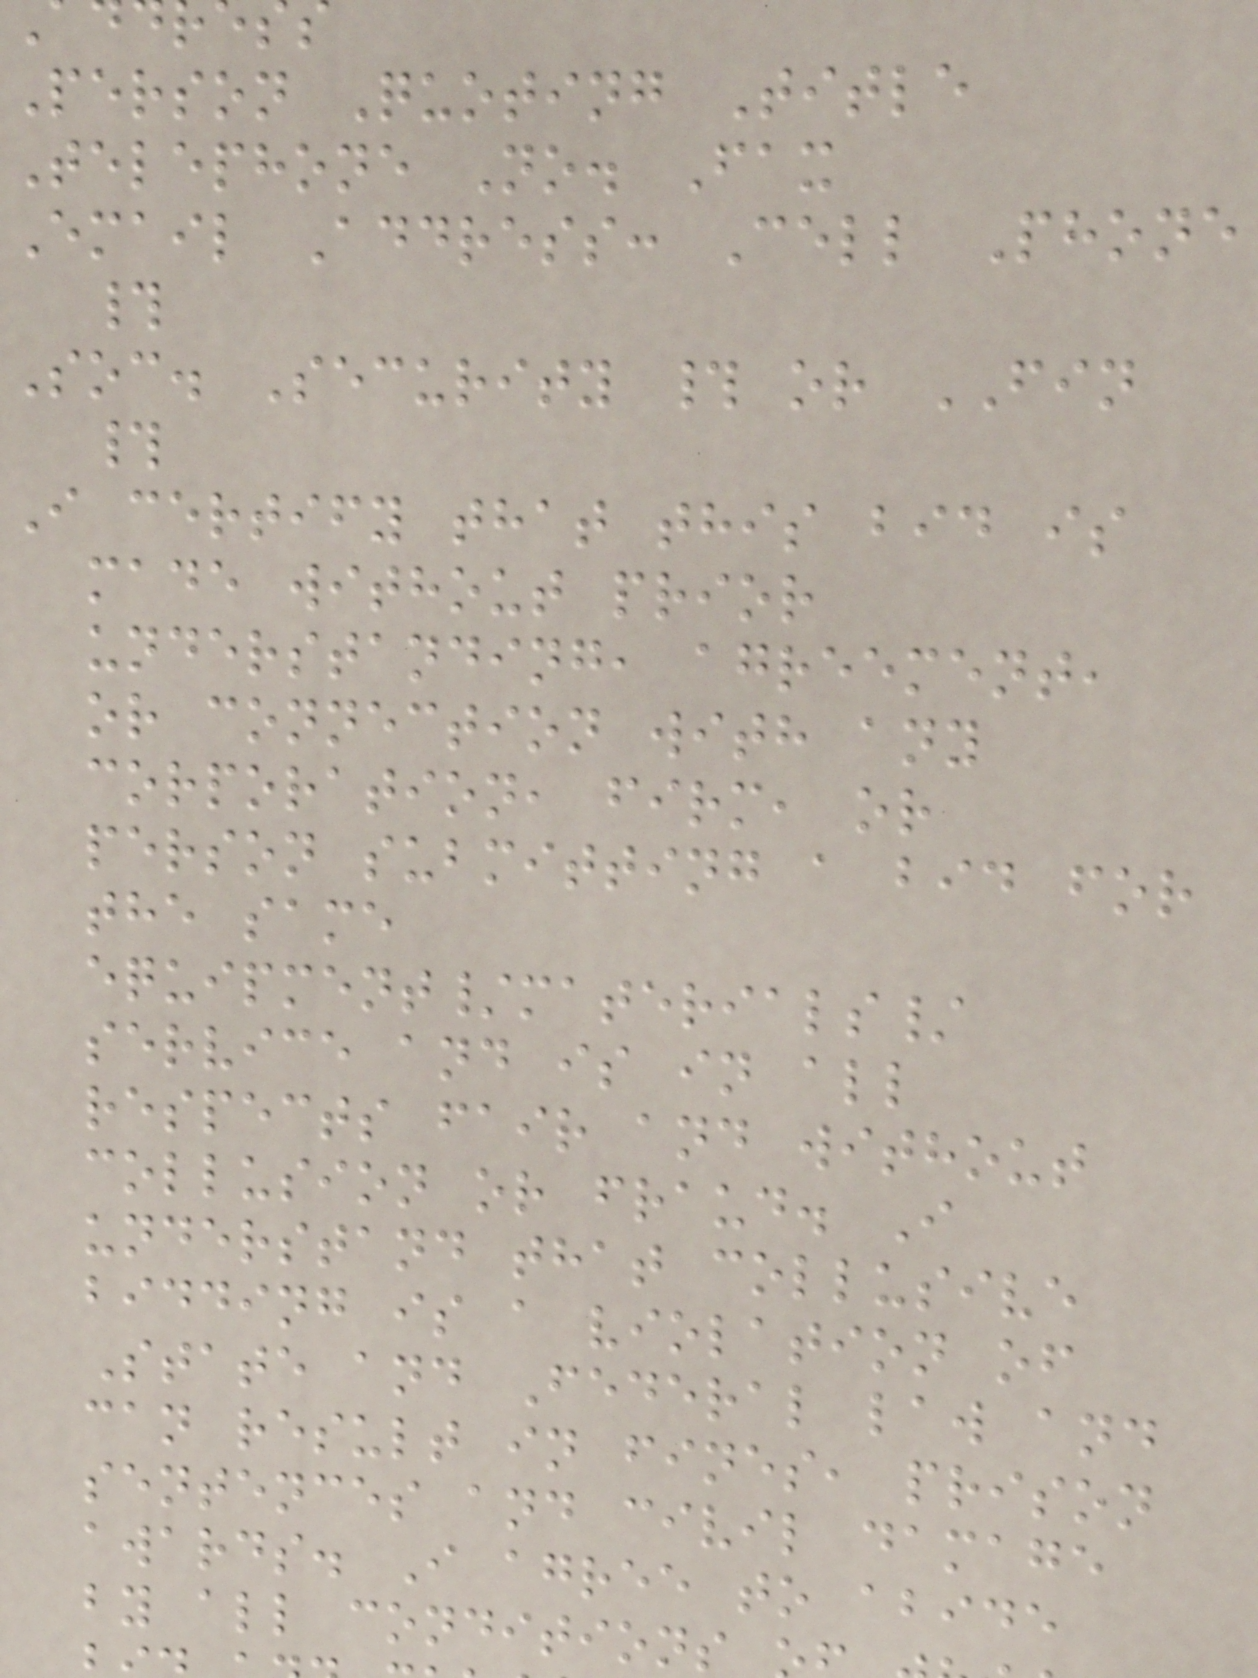Person Quoting Title
Telephone No. Fax
Email Address: Cell Phone
#
Soc. Security # or FIN
#
I certify that this bid is
made without prior
understanding, agreement,
or connection with any
corporation, firm, or
person submitting a bid for
the same
equipment/materials/
service and is in all
respects fair and without
collusion or fraud. I
understand that collusive
bidding is a violation of
State and Federal law and
can result in fines, prison
sentences and civil damage
awards. I agree to abide
by all conditions
